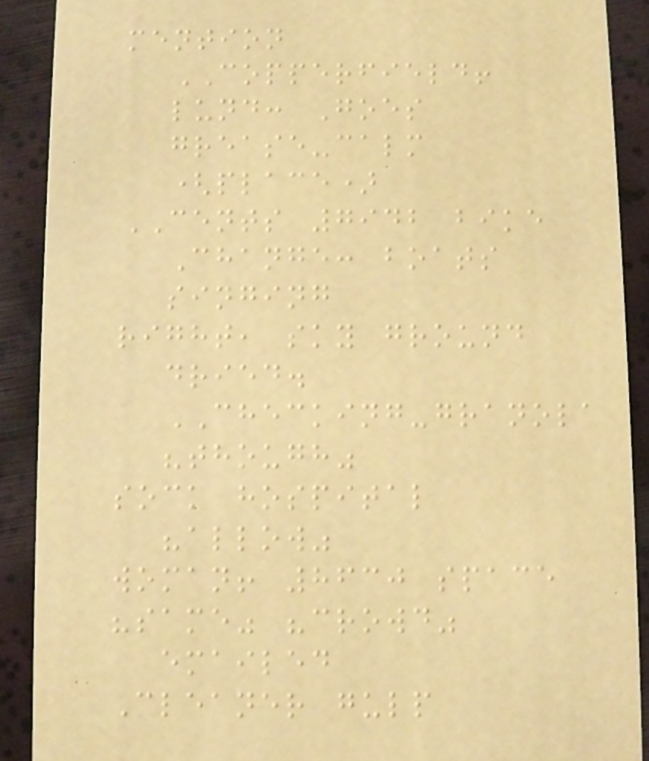mention
COPPERFIELD!
lund: Goes
grease-calm
(place)
CENTS 7942 bike
Change: boats
singing
right, sky ground
dried.
CHECKING-granola
"though"
sock hospital
"allow"
woman! 8630 space
"same" "crowd"
emailed
Cleaner gulp
